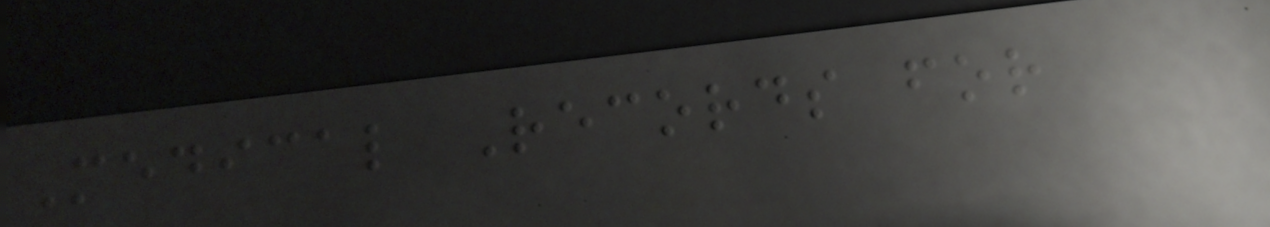Medical Records for
